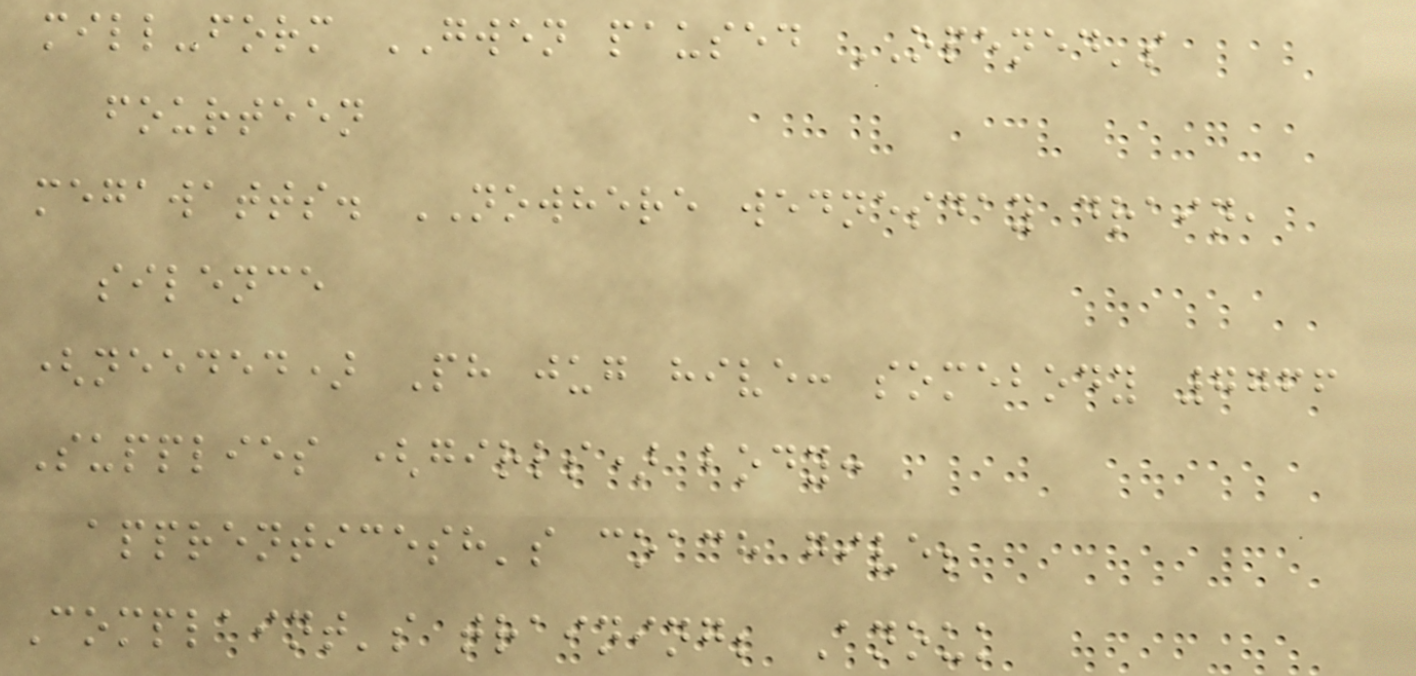mill-form GWEN paused OPENED's
fourteen
megawatts. NOWHERE wednesday drain,
silence
(needed) Ph jug hive: somebody 7766
Supplies (girls) body:
apprenticesh's coach give;
Complaint's training; Anouk
